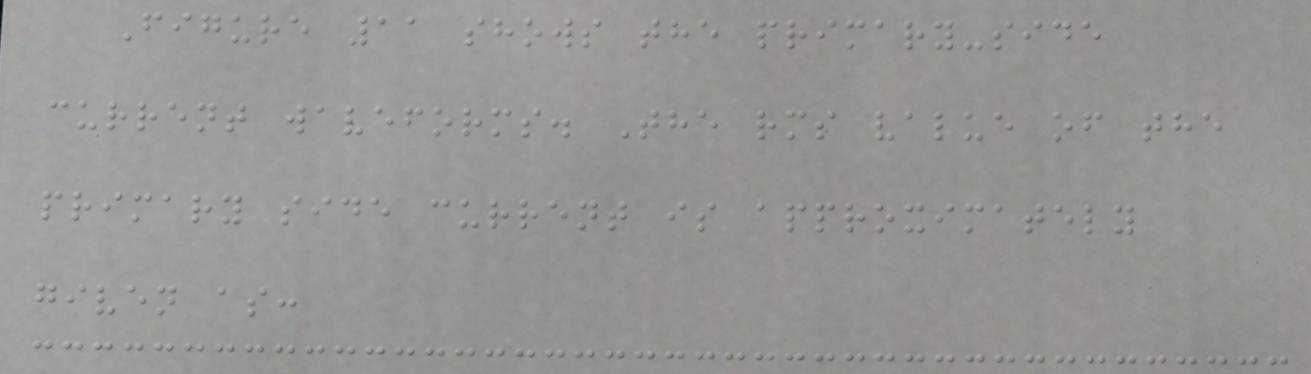Figure 11 shows the primary-side
current waveforms. The rms value of the
primary side current is approximately
given as:
